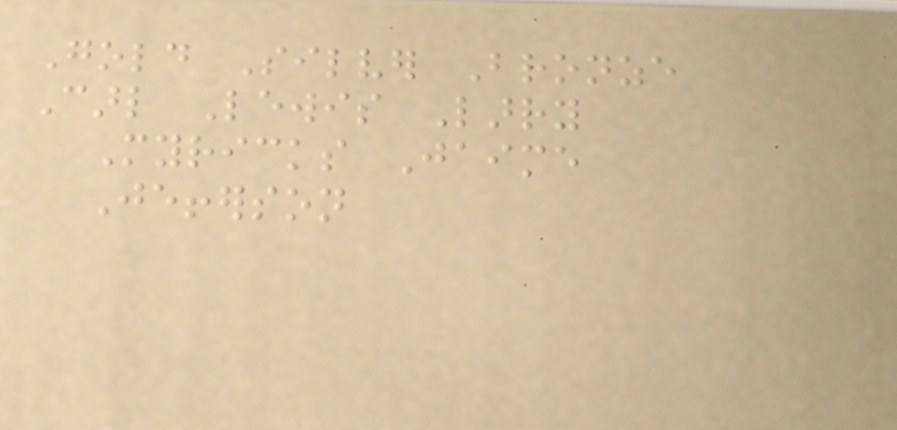Gold Silver Bronze
Carl Lewis Larry
Myricks Jaime
Jefferson
